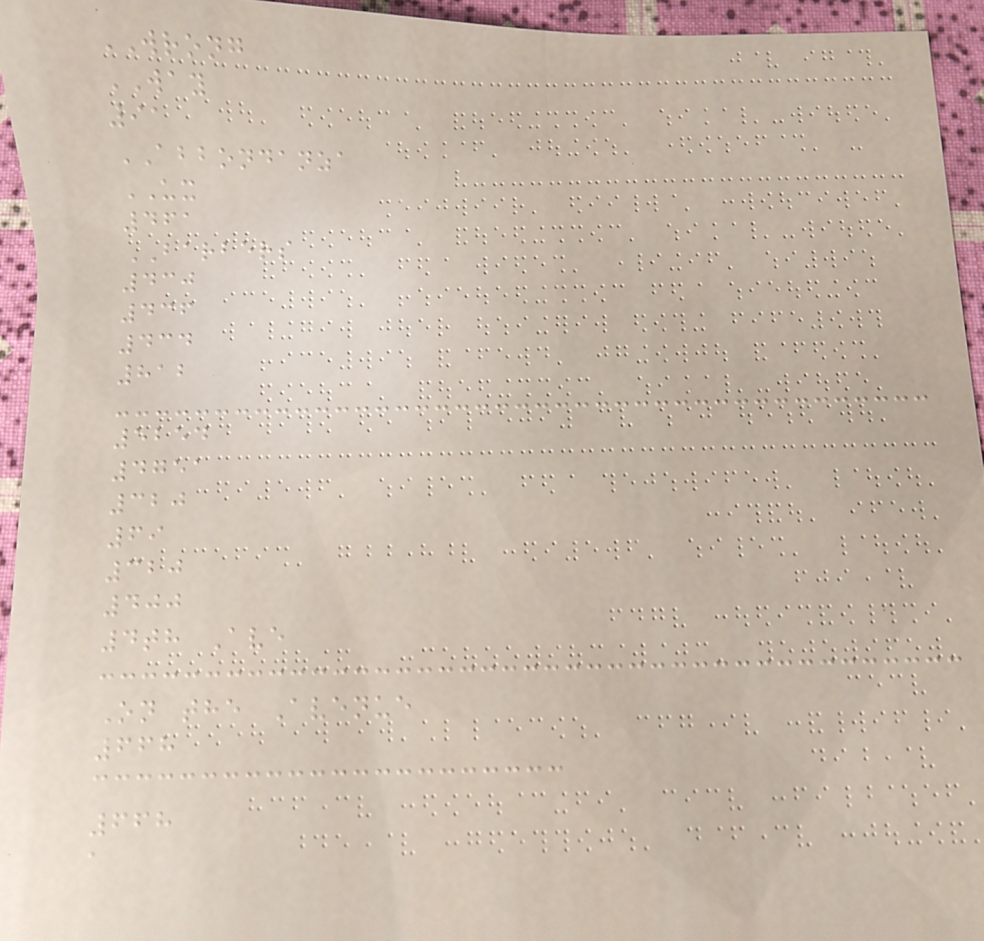WRONG
WAY
91
ABBONDANZA
UX
461
BARBERS
430
436
434
812
5254
4751
320
69
320
400
4th Ave
On the Avenue
668
668
a
